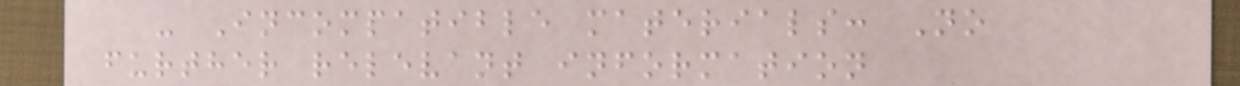- Incompatible materials: No
further relevant information
